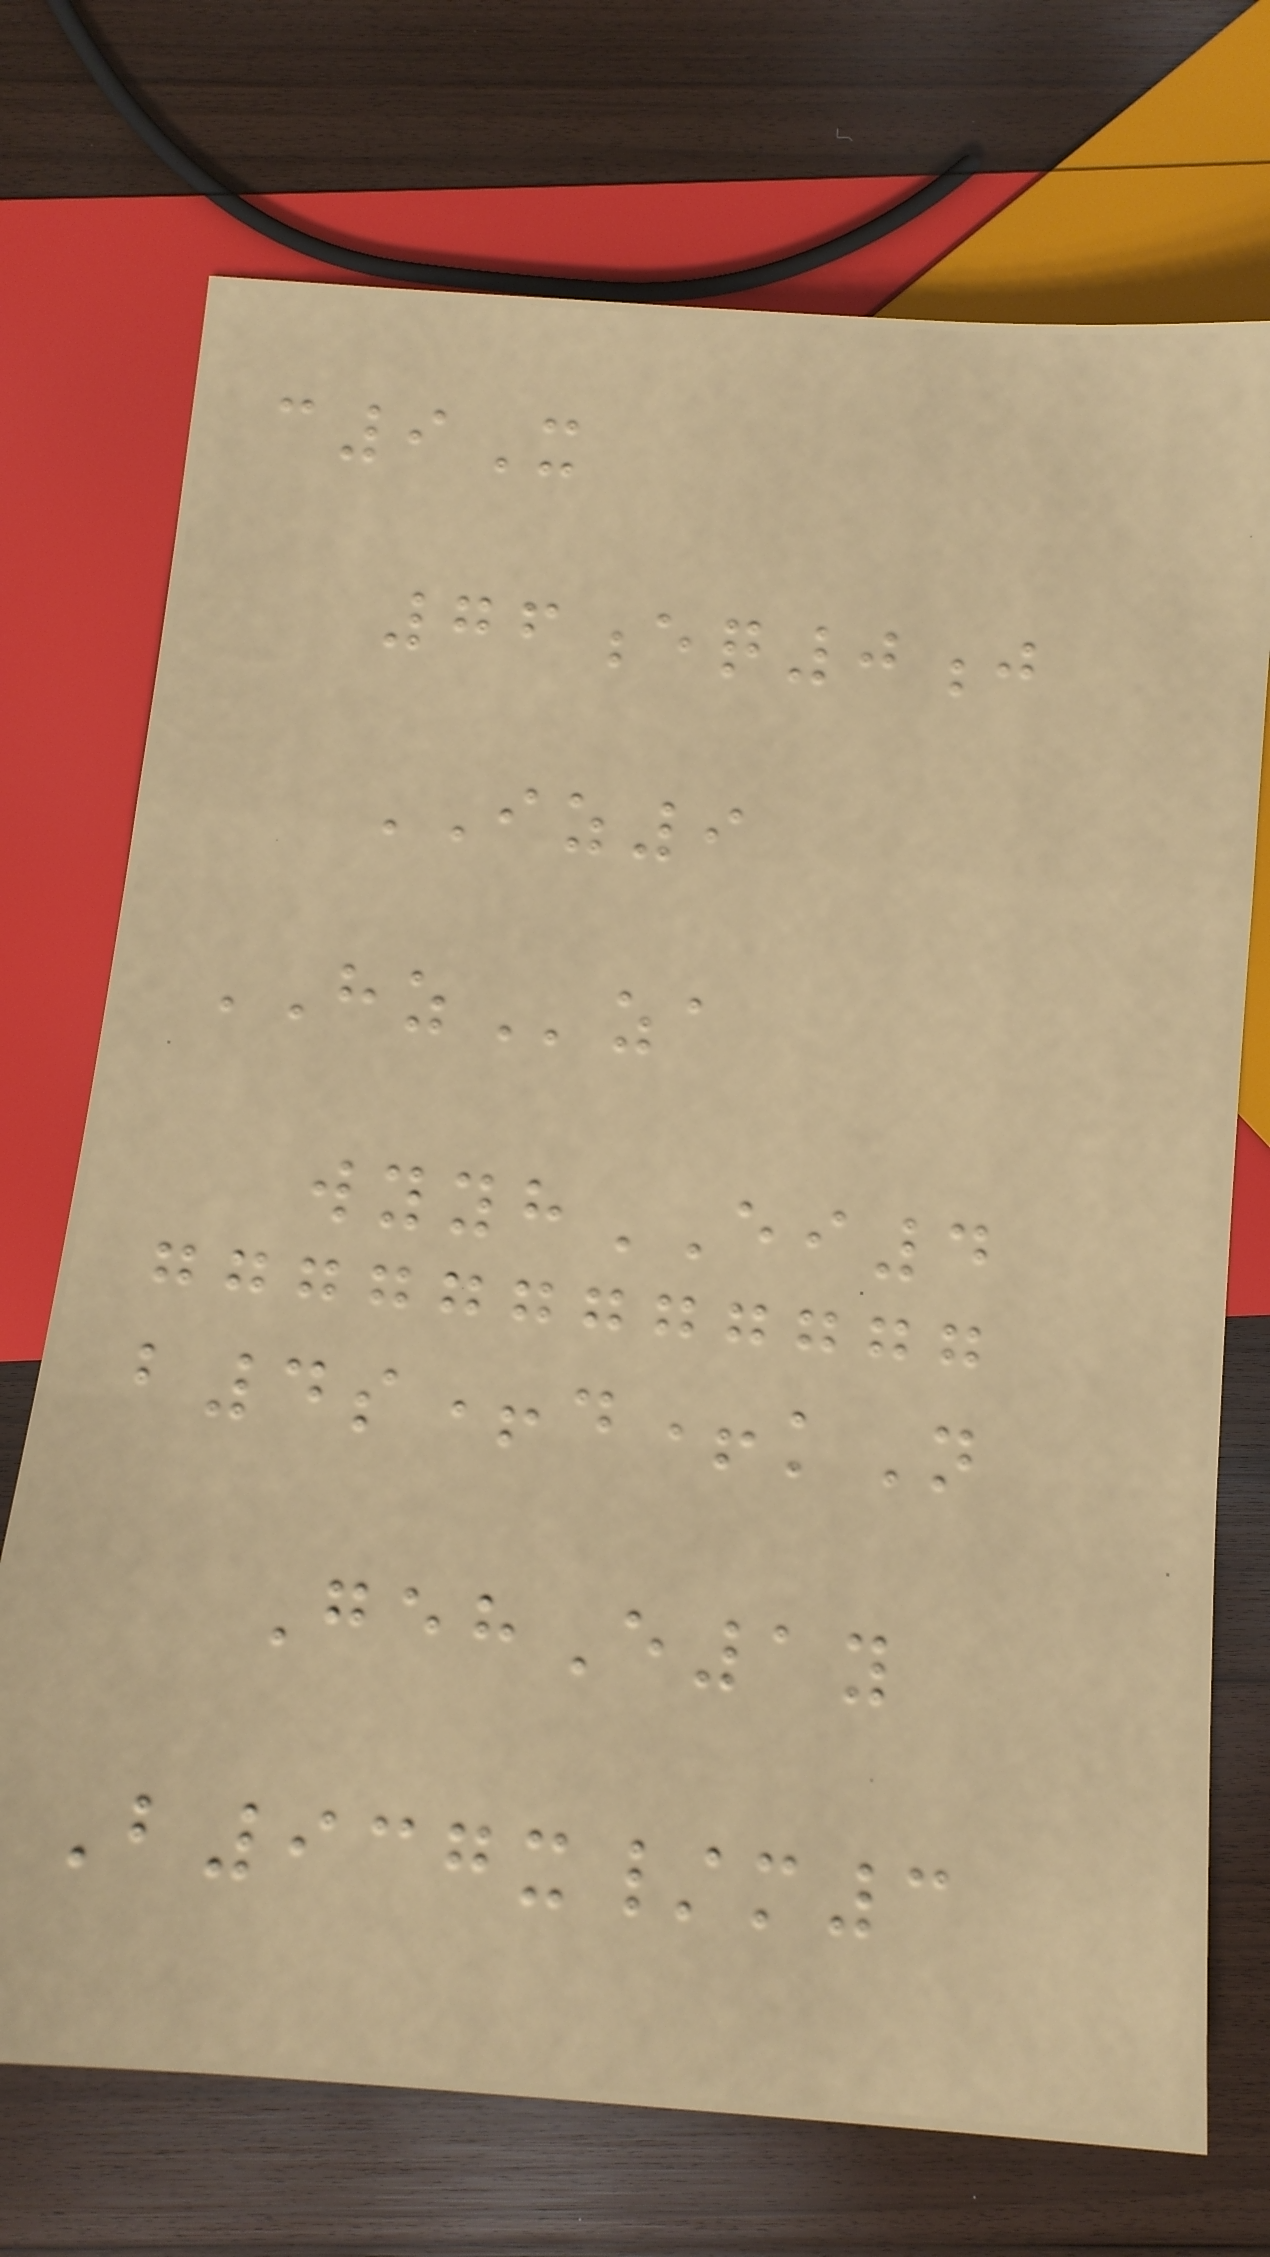c9X
76eq0j
IZ9
HZza
wyyhEI4
b4s+d+kN
GehE1y
B937x/m3
